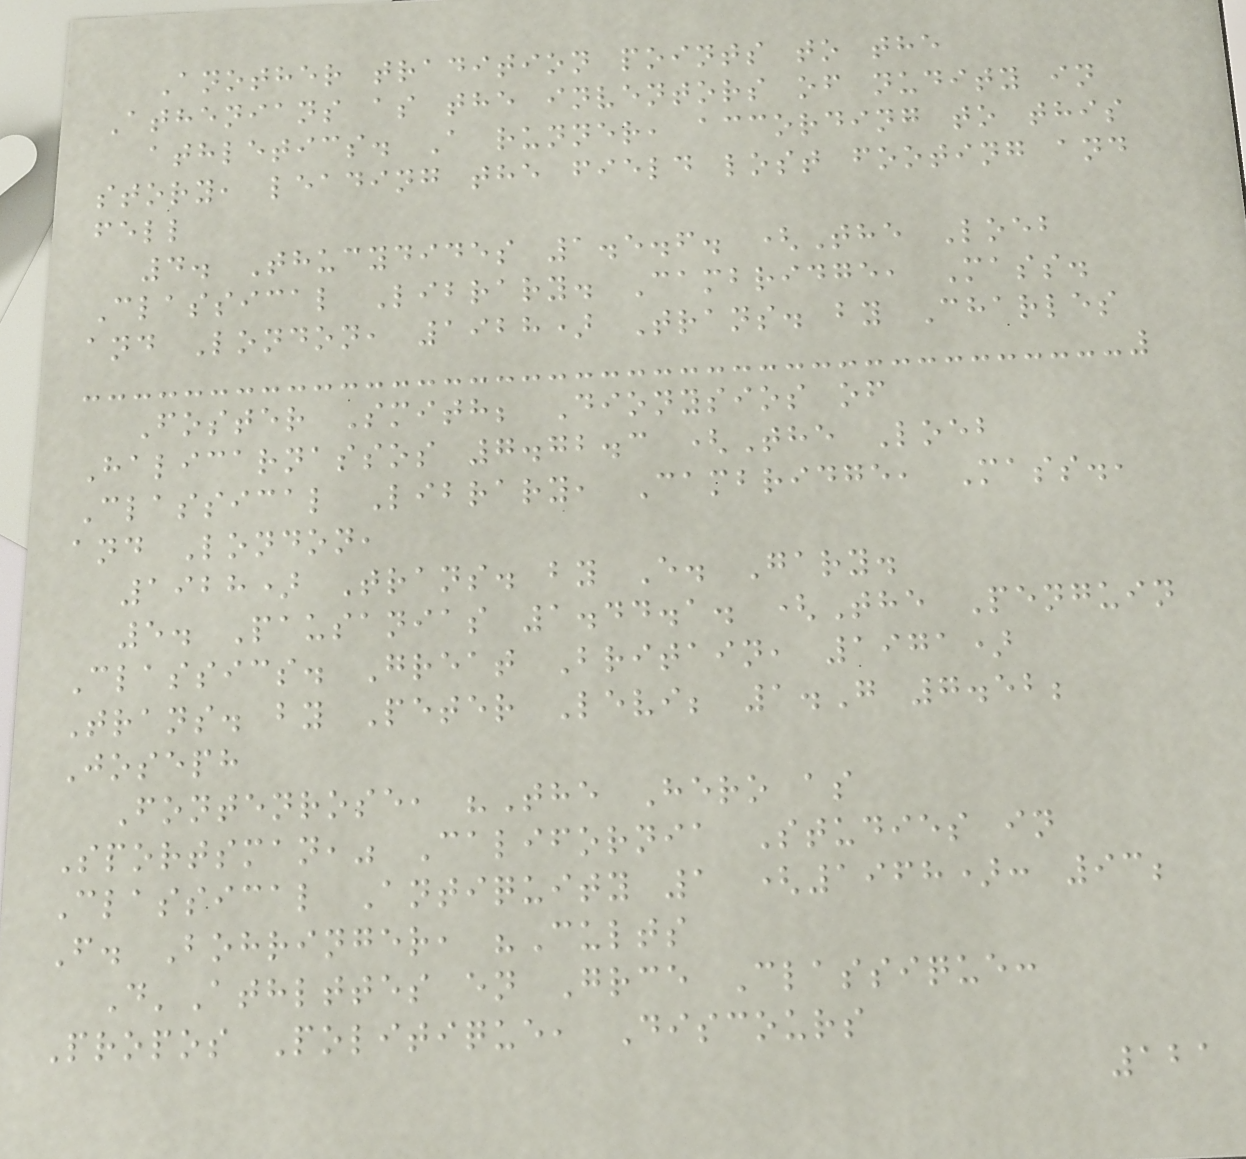Another tradition points to the
Athenians as the inventors of nudity in
athletics. A runner, according to this
story, leading the field lost footing and
fell
4. Thucydides 1.5.6. (The Loeb
Classical Library. Cambridge, Mass.
and London, 1928) Trans. by Charles
Foster Smith; Dionysios of
Halicarnassos 7.72.3 (The Loeb
Classical Library, Cambridge, Mass.,
and London,
1928) Trans. by E. Gary.
5. Pausanias 1.44.1. (The Penguin
Classics. Great Britain, 1971)
Trans. by Peter Levi; 1.G 7.52;
Joseph
Fontenrose, "The Hero as
Sportsman," California Studies in
Classical Antiquity 1 (1968): 93;
F. Bohringer, "Cults
D'Athlttes en Grce Classique:
Propos Politique, Discours
121
